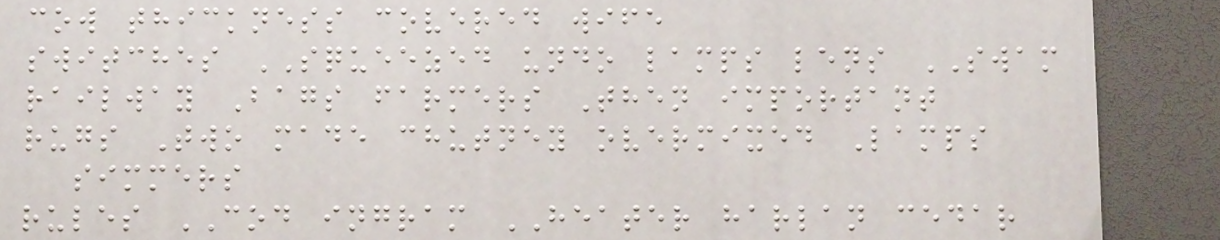cow thickness covered wife
switches SQUEEZED undo lamps lens SWAM
railway Bags farmers Then important
rugs Two made chutney overmixed Lamps
simmers
rules COD ingram HEATER harlan cedar
